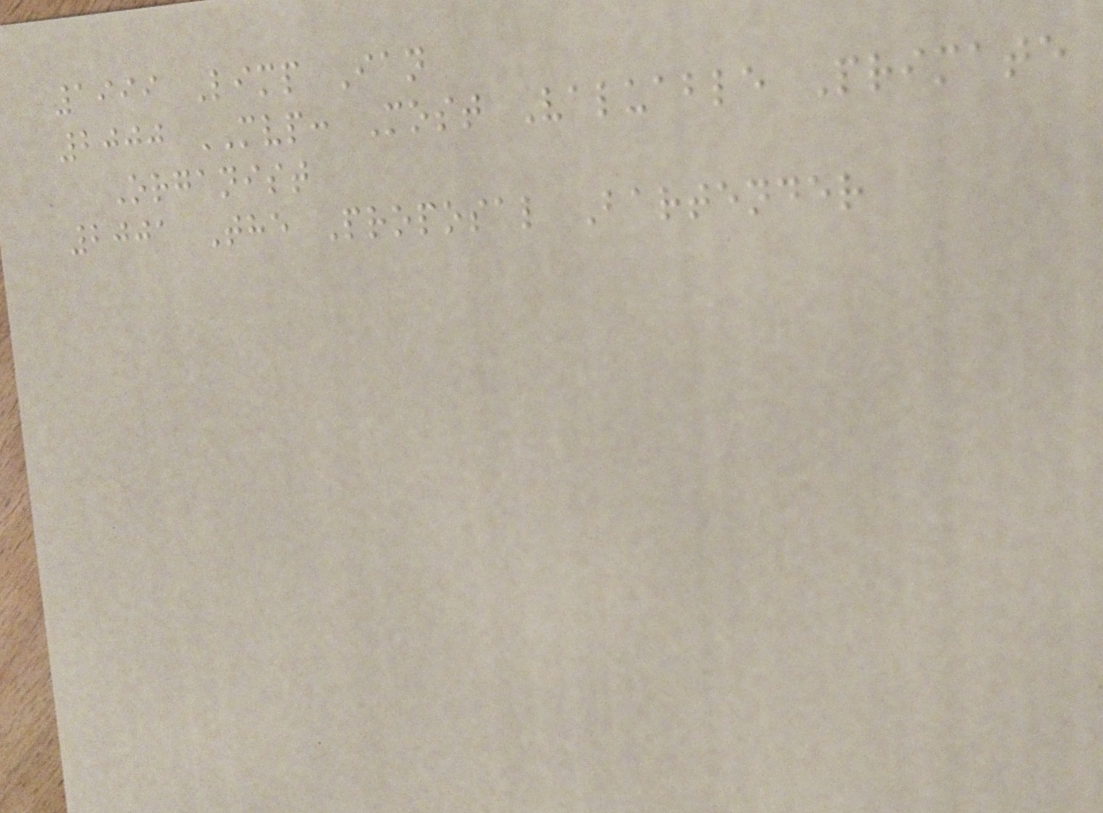1999 Limp Ian
2000 MVP: Most Valuable Primate
Organist
2001 The Proposal Bartender
